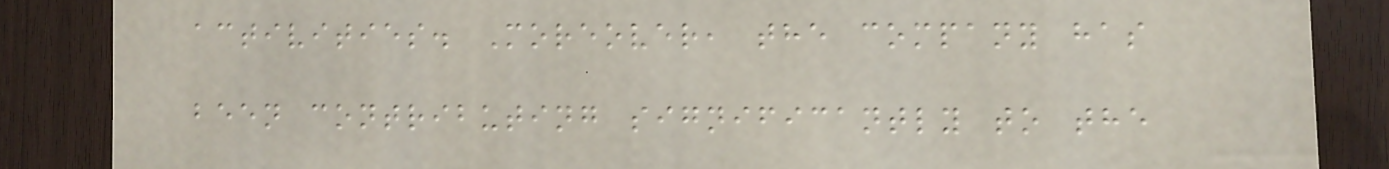activities. Moreover, the company has
been contributing significantly to the
